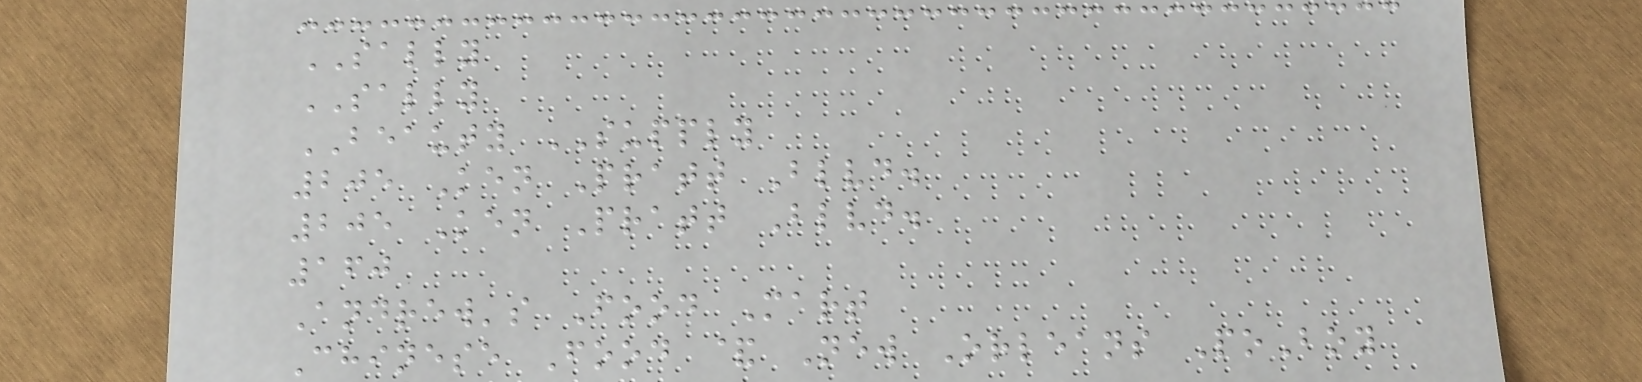SALLY
SALLY
BEAUTY SUPPLY
205 Ken Pratt Blvd.
205 Ken Pratt Blvd.
160
Andrew's Food Mart
Chinese Food & New Orleans PoBoy
